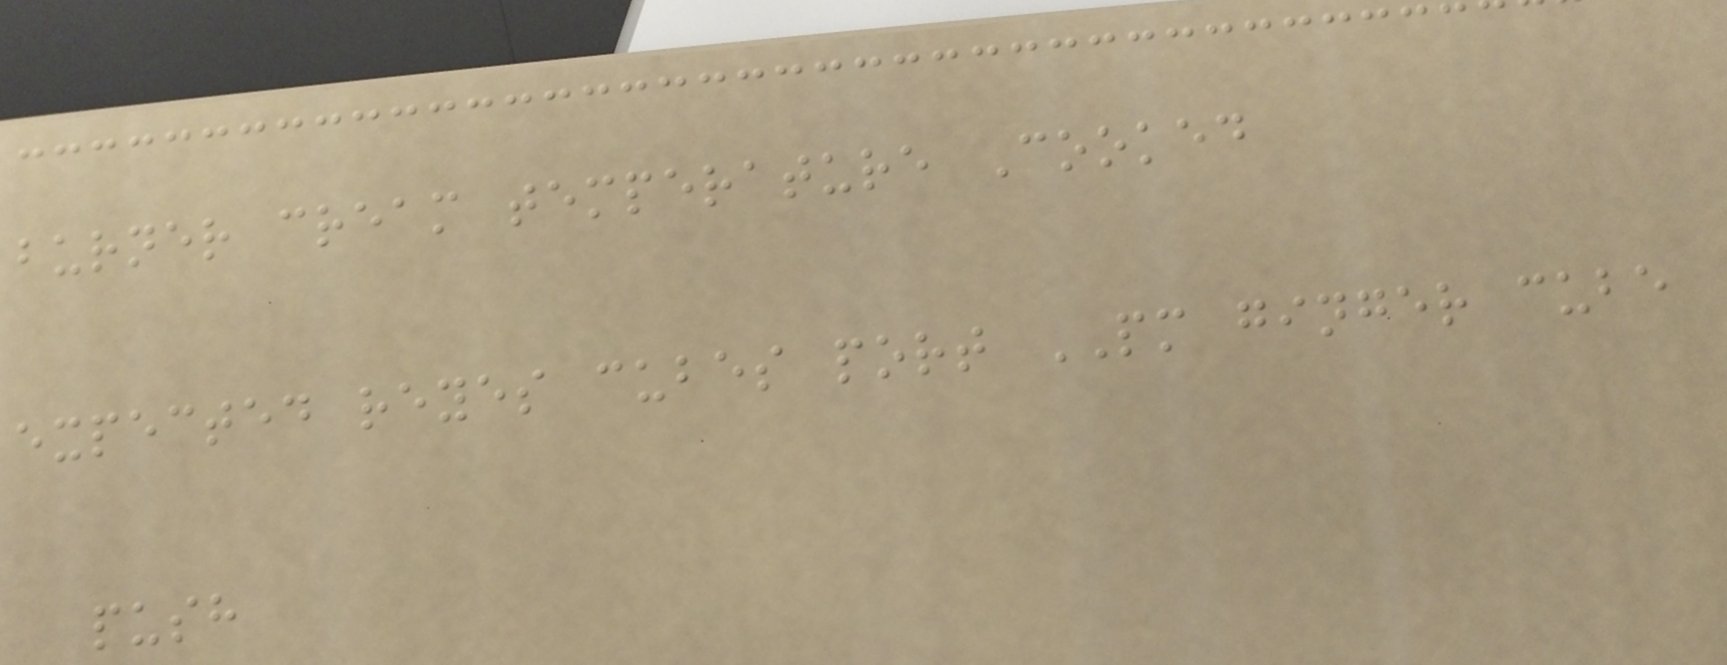burner cream temperature Cooked
expected reyes cubes port PM ginger cube
push
